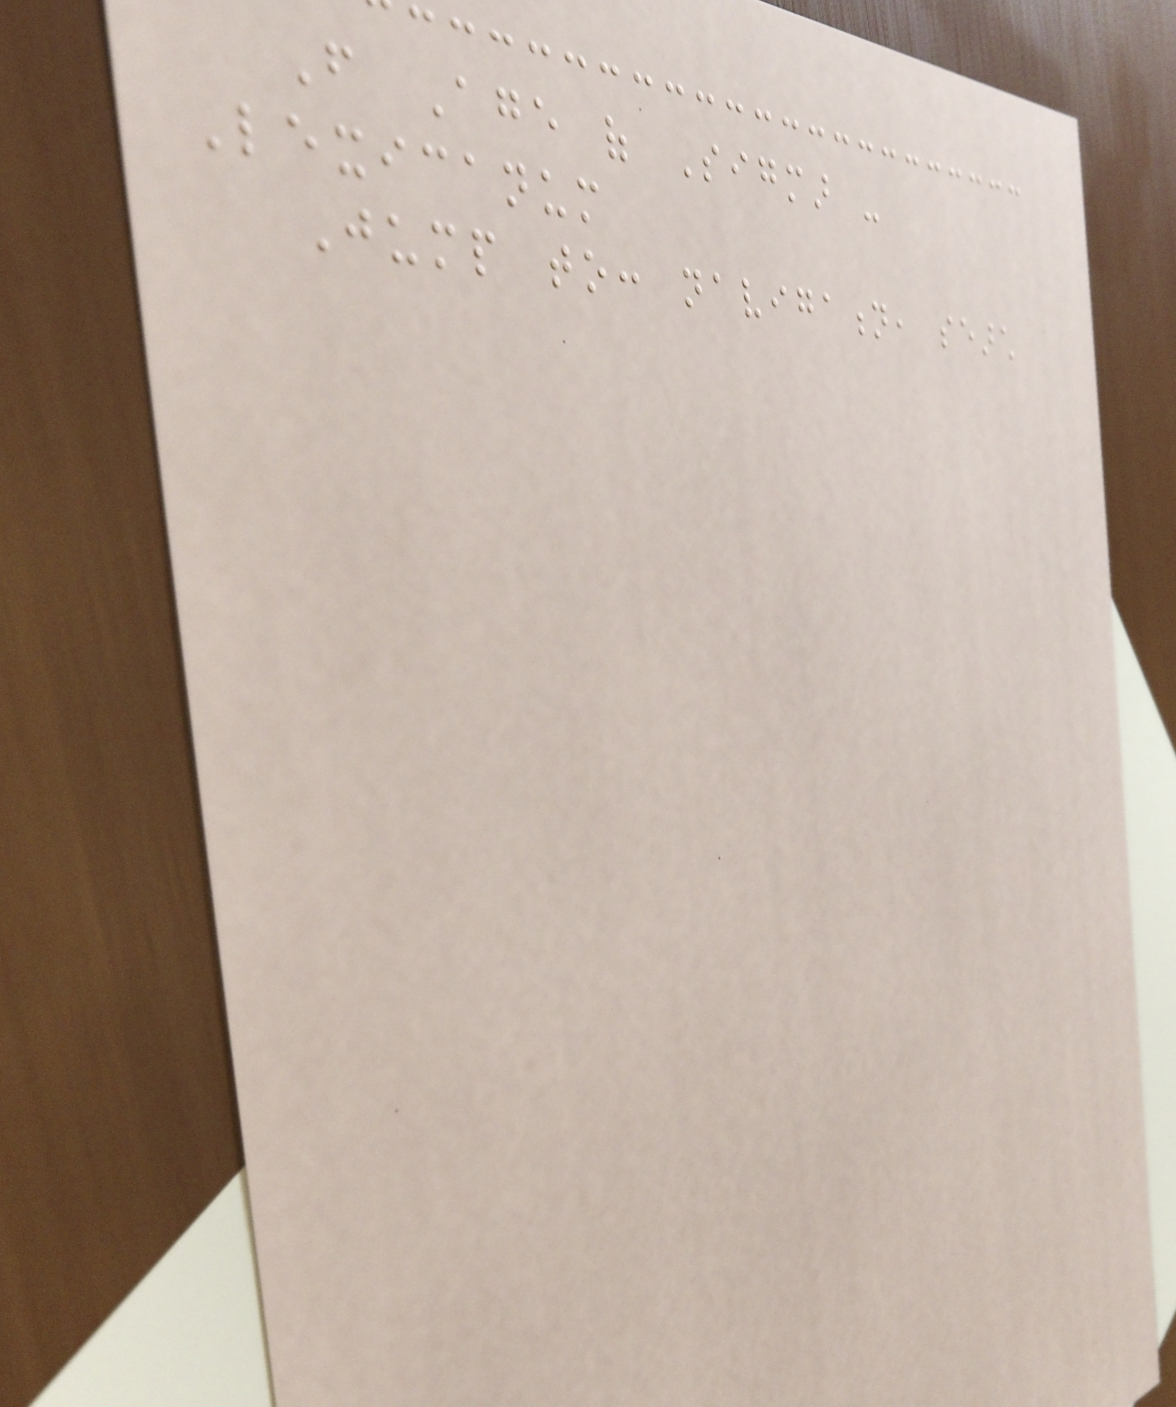From Age of Sigmar -
Lexicanum
Jump to: navigation, search
